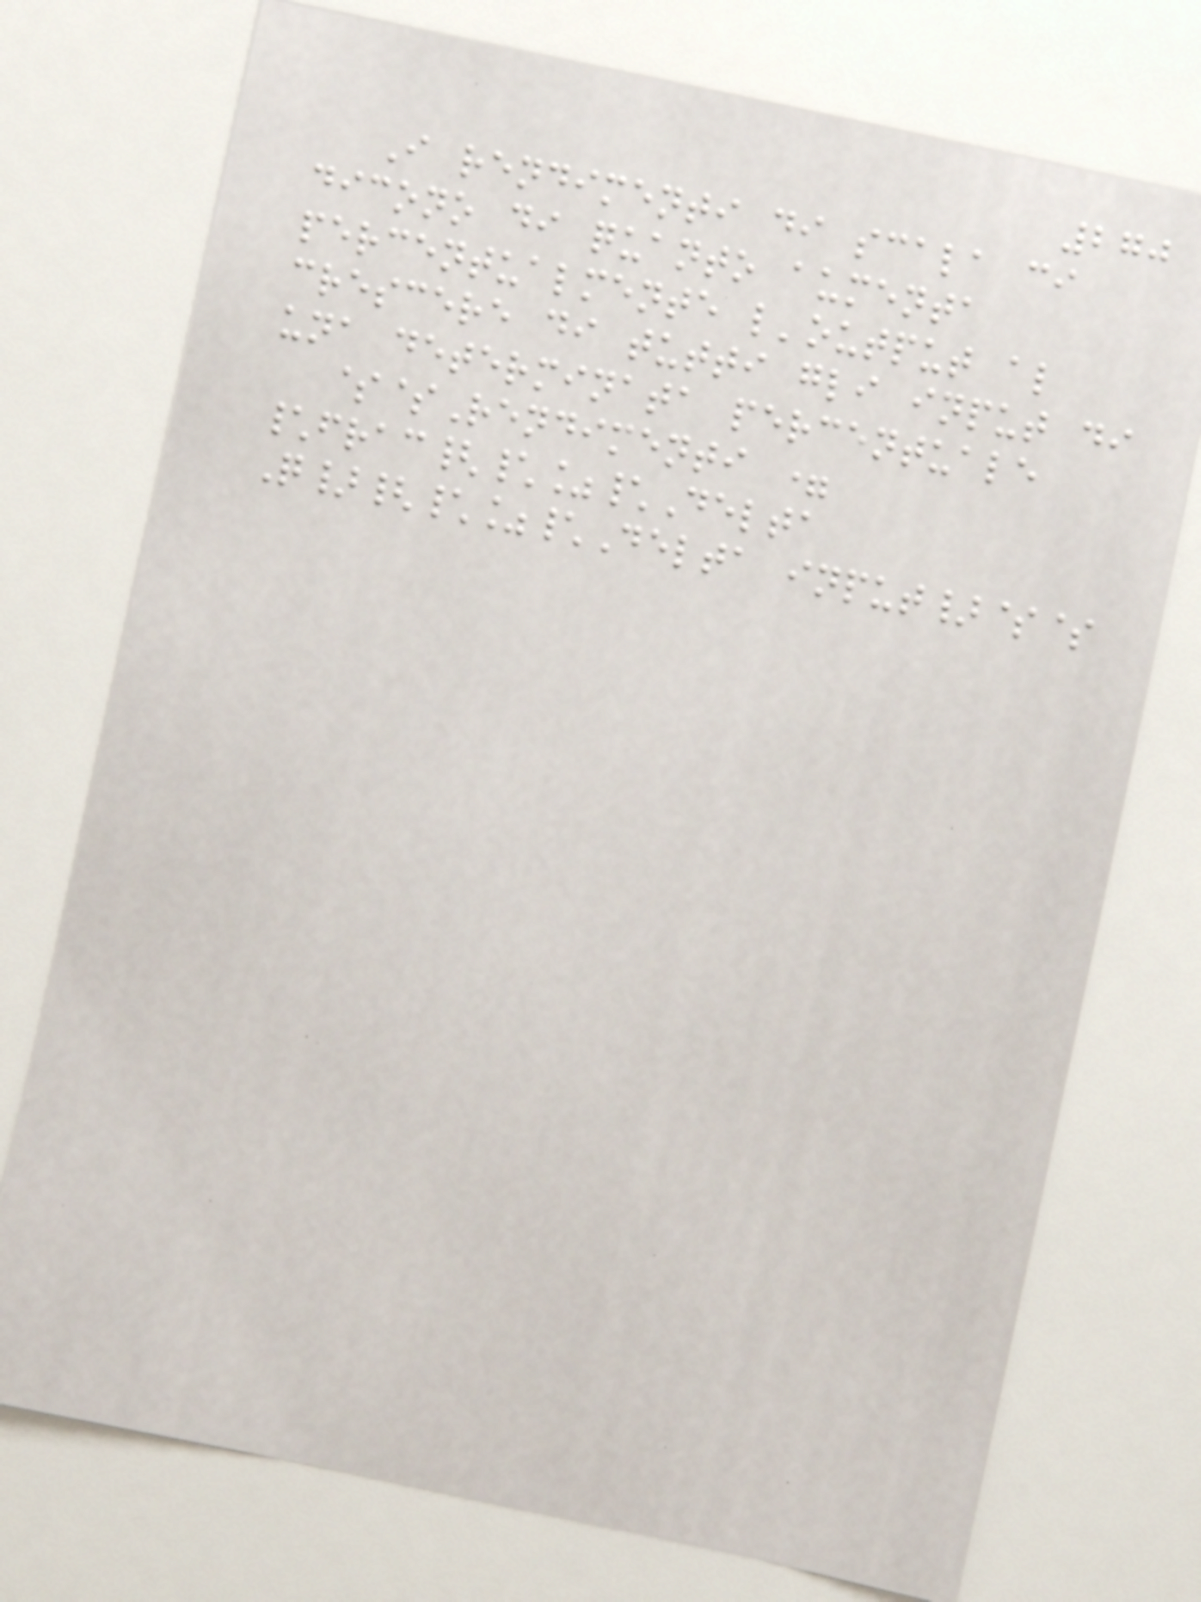270
I rendimenti di scala ci
dicono di quanto aumenta
percentualmente l'output al
crescere di tutti gli input di
una determinata percentuale
$$Rendimenti =
\frac{\%\Delta
Q}{\%\Delta input}$$
